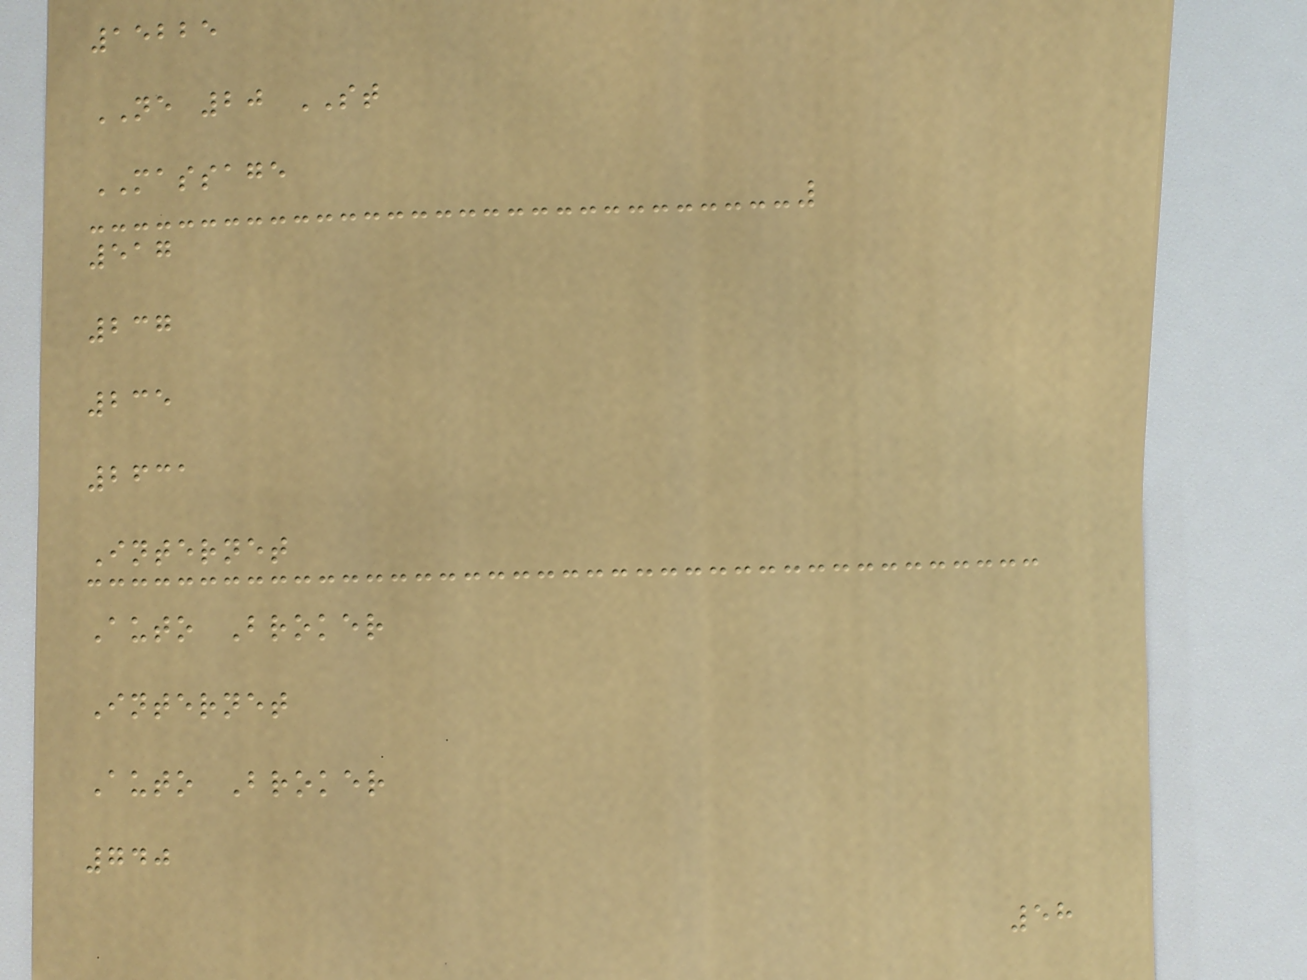15225
NE 20 ST
MASSAGE
517
237
235
2631
Internet
Auto Broker
Internet
Auto Broker
740
58
